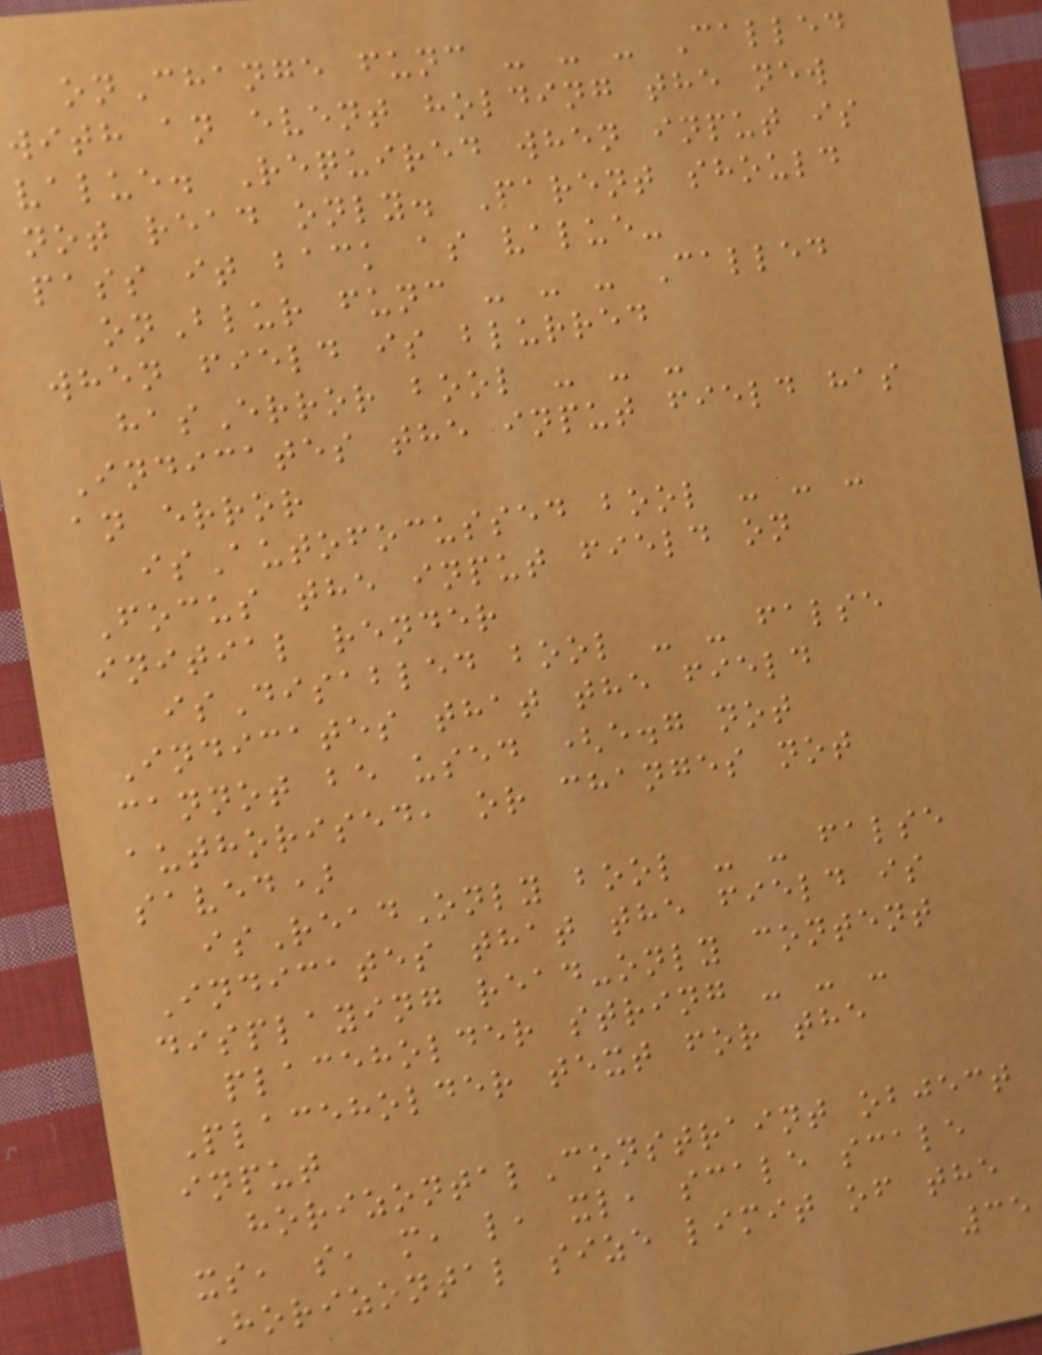onChange func - - - Called
with an event holding the new
value. Required when input is
not read only. Parent should
pass it back as value-
onBlur func - - - Called
when field is blurred
hasError bool - - -
Indicates the input field has
an error
isAutofocussed bool - - -
Focus the input field on
initial render
isDisabled bool - - false
Indicates that the field
cannot be used (e.g not
authorised, or changes not
saved)
isReadOnly bool - - false
Indicates that the field is
displaying read-only content
placeholder string - - -
Placeholder text for the
input
horizontalConstraint object
xs, s, m, l, xl, scale scale
Horizontal size limit of the
35
